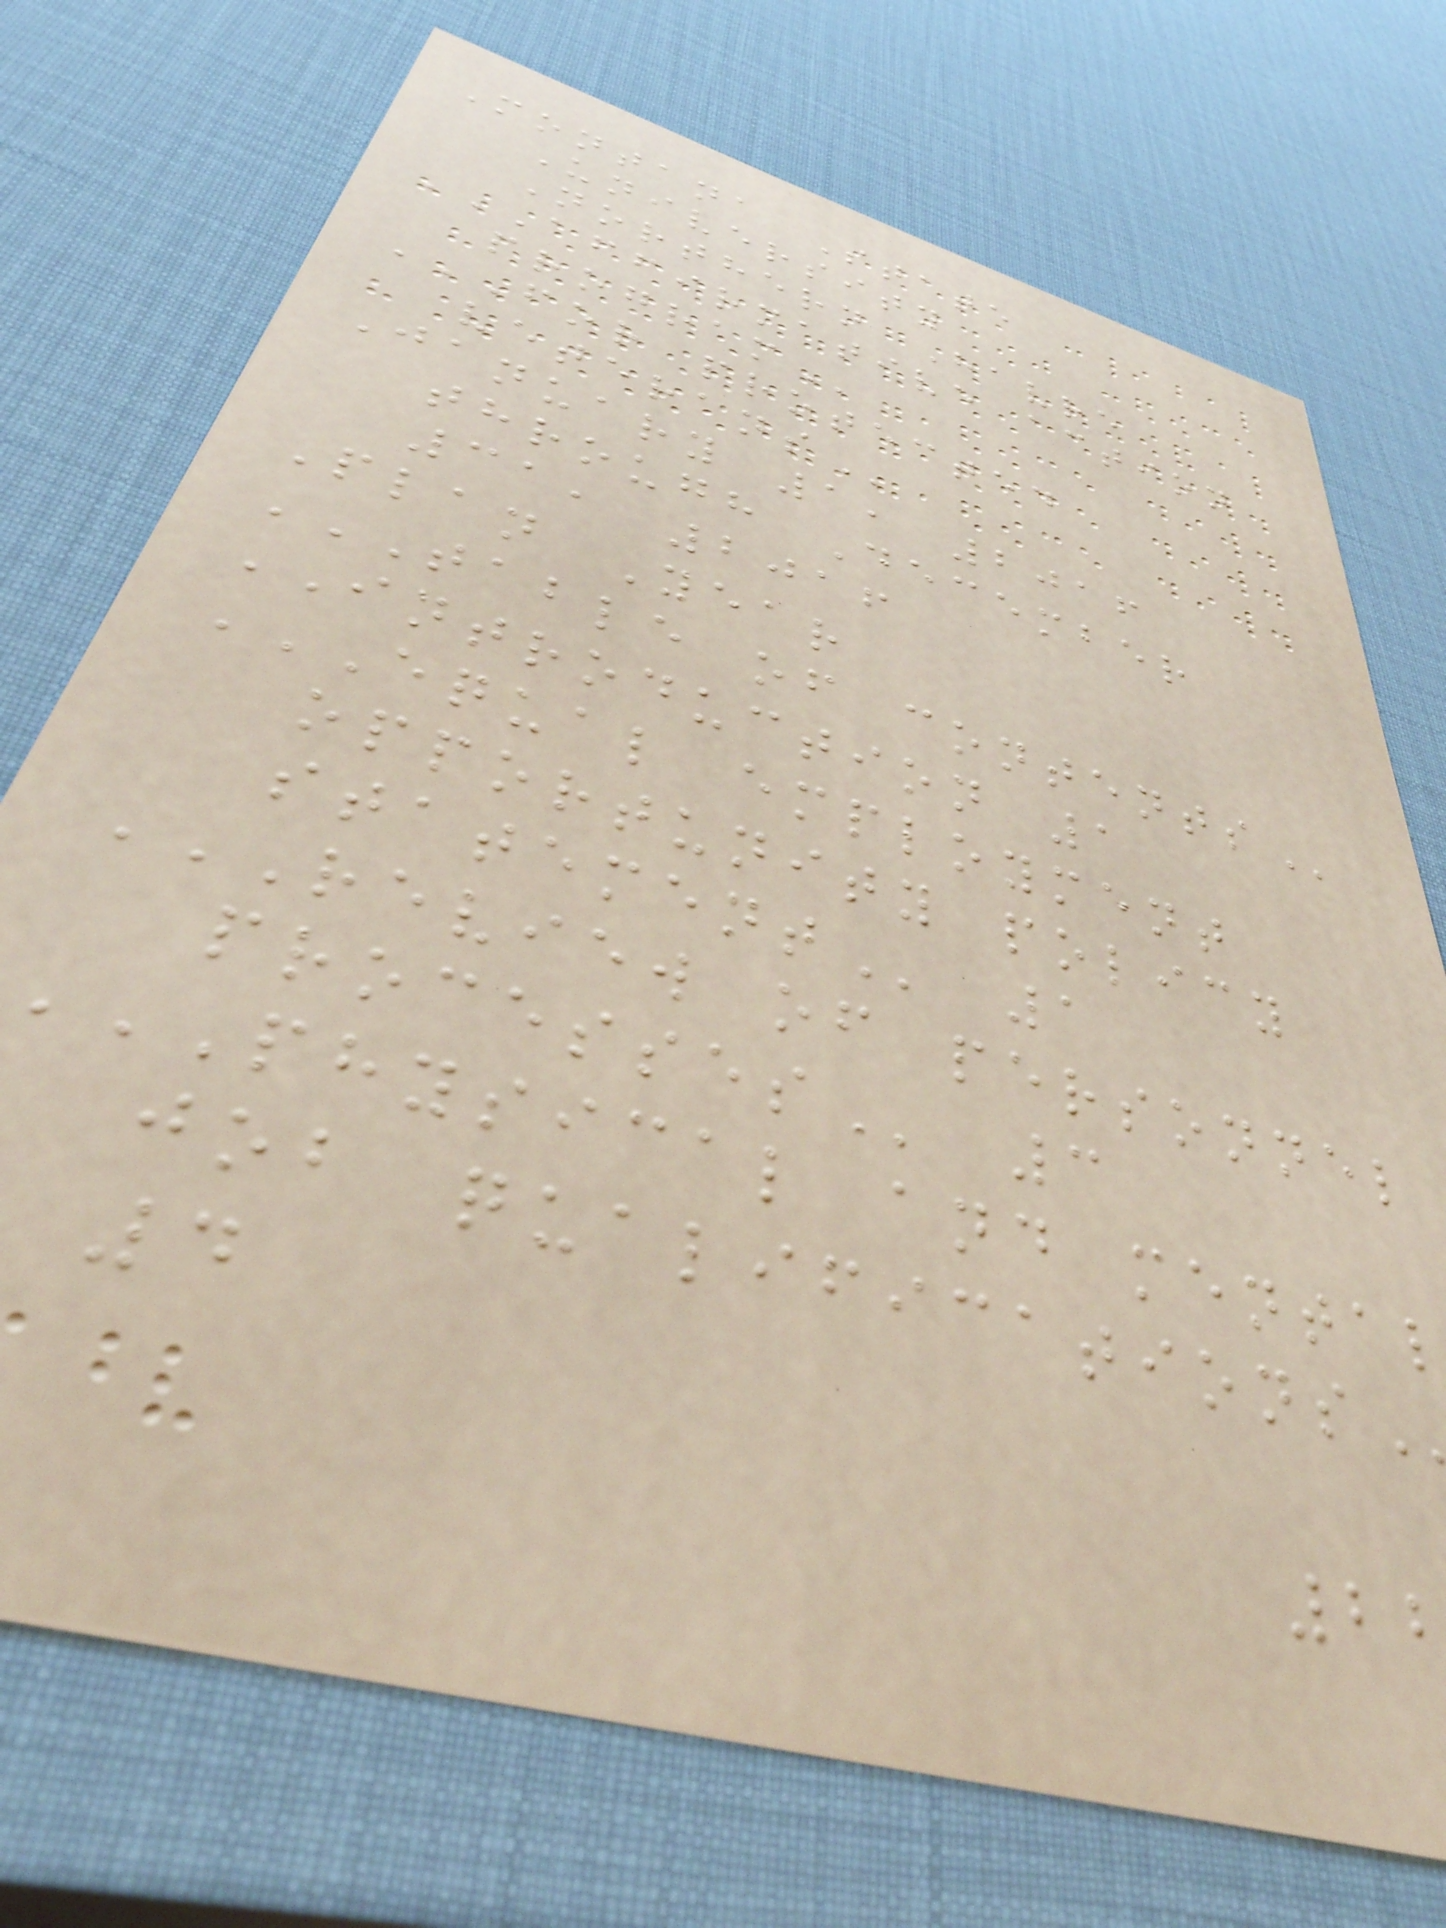Montana State
University
Northern Havre
AFFIRMATIVE ACTION
FOR PROTECTED
January 1, 2016
through December
31, 2016
Plan Year
TABLE OF CONTENTS
INTRODUCTION 1
EQUAL EMPLOYMENT
opportunity policy
REVIEW OF PERSONNEL
PHYSICAL and mental
4
